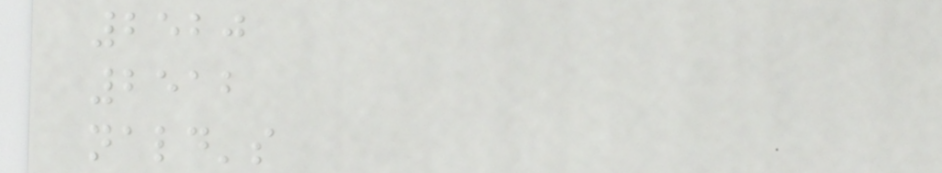2520
2512
nald's
